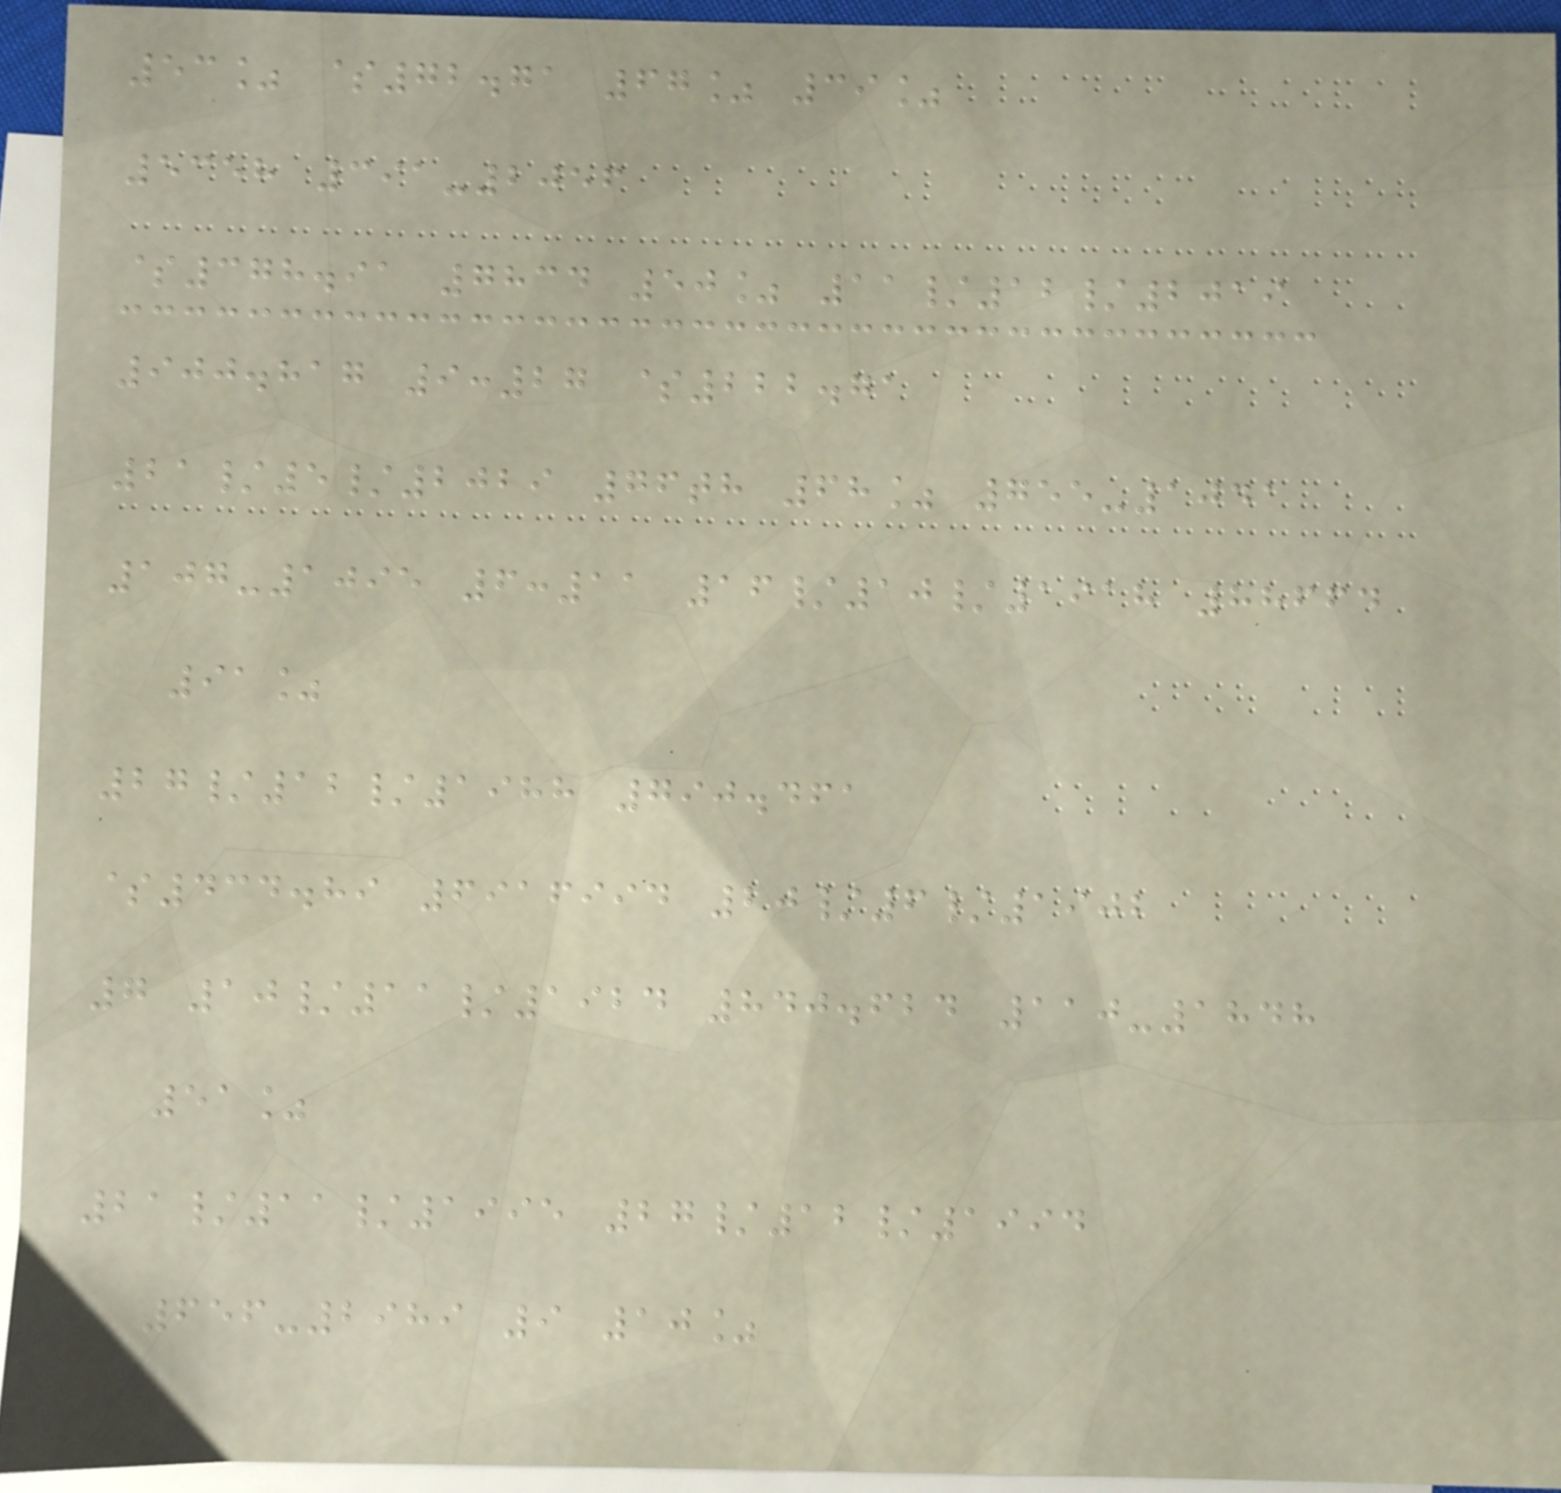53% $72.71 67% 39%
5358 391-2056
$378.91 7834 50% 11/12/2019
900.817 9:27 $222.71
21/5/2029 76th 68% 755-1041
107-1095 6:11 16/10/1918 88664
91%
27/12/1988 790.461
$434.89 6916994 20/6/1902
7 10/11/1924 840.624 110-1848
51%
21/11/1995 27/12/1994
656-2989 9 10%
